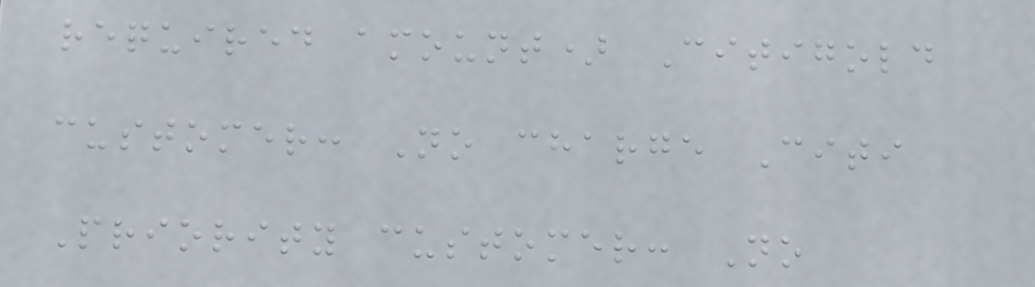required amount) Citigold
customer: No charge Citi
Priority customer: No
